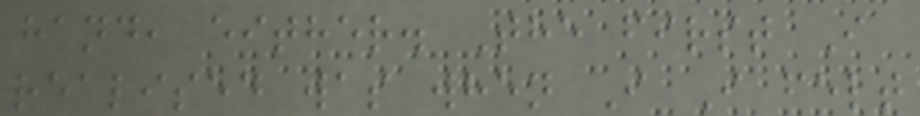hand, either. The first I
realised was when I I felt
